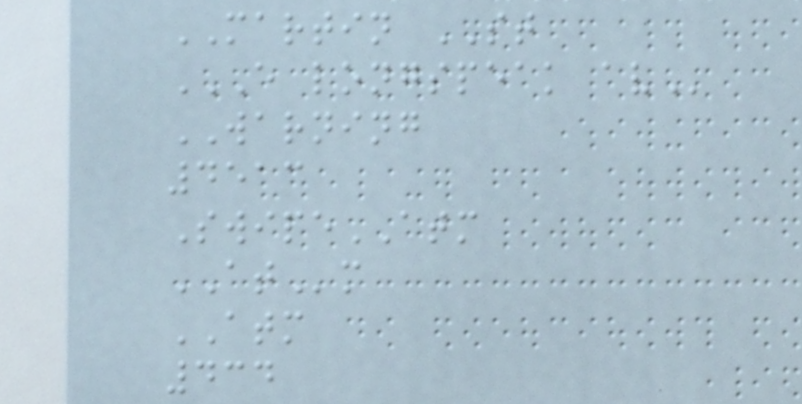MARTIN ST
E LONGSPEAK AV
WARNING
4513
SwipeATM
ATm
ATM
434
